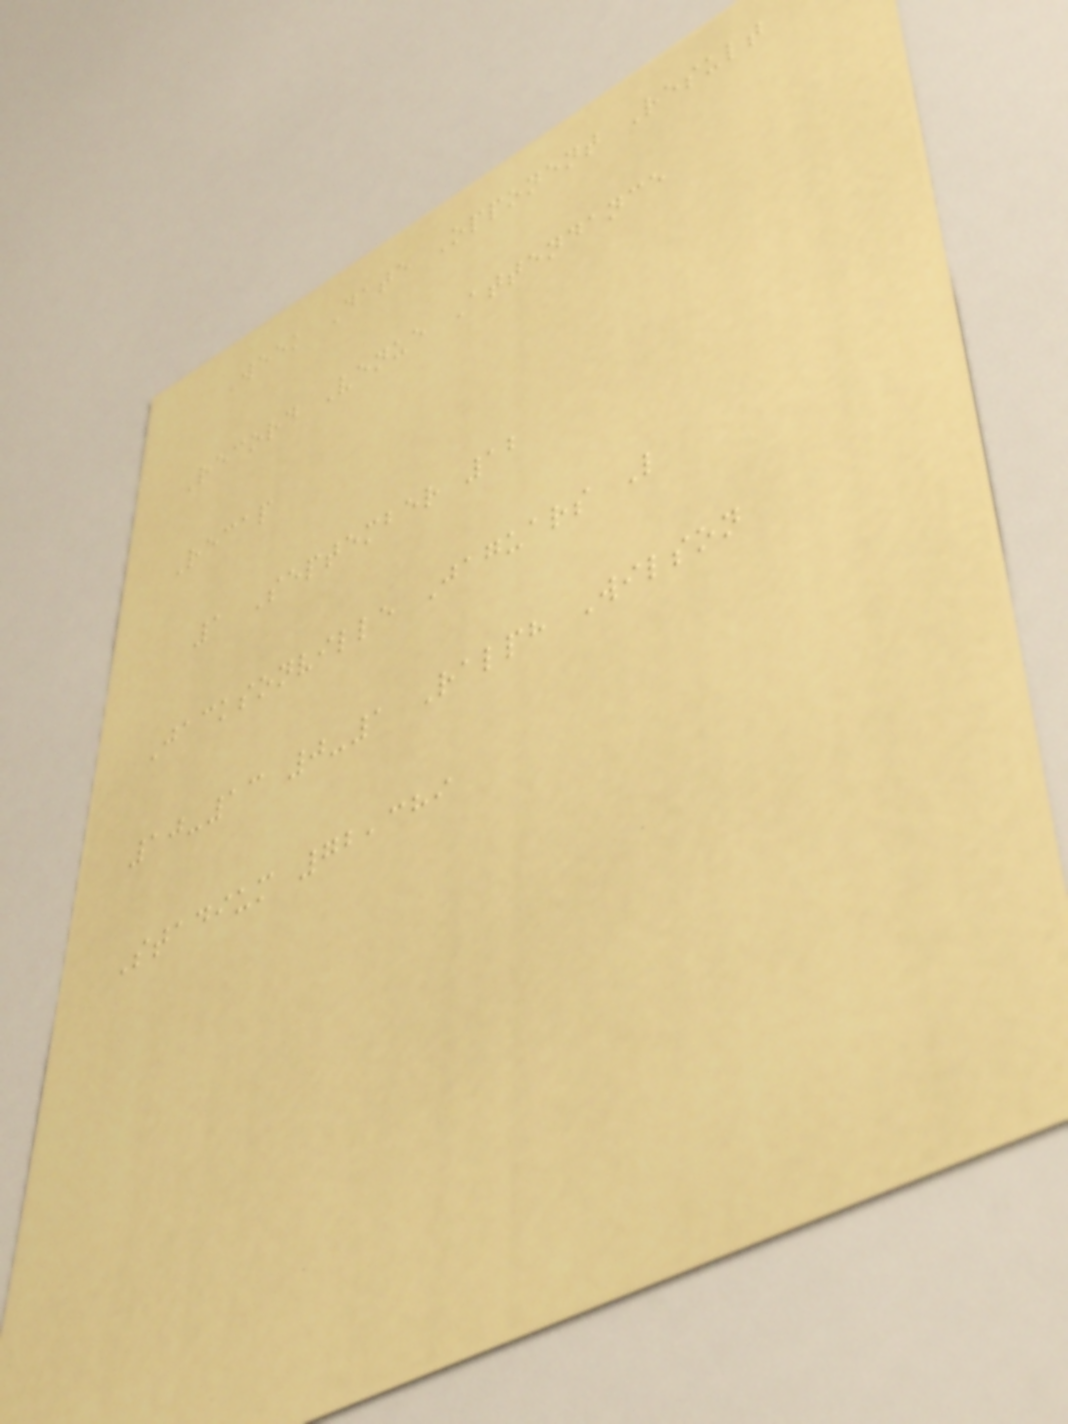Week Date Opponent Result
Record Venue Attendance
Recap
1 September 12
Jacksonville Jaguars L
10-13 0-1 Ralph Wilson
Stadium 72,389
